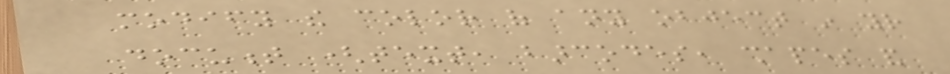modify the color of any object in your
document (text, barcodes, shapes and
